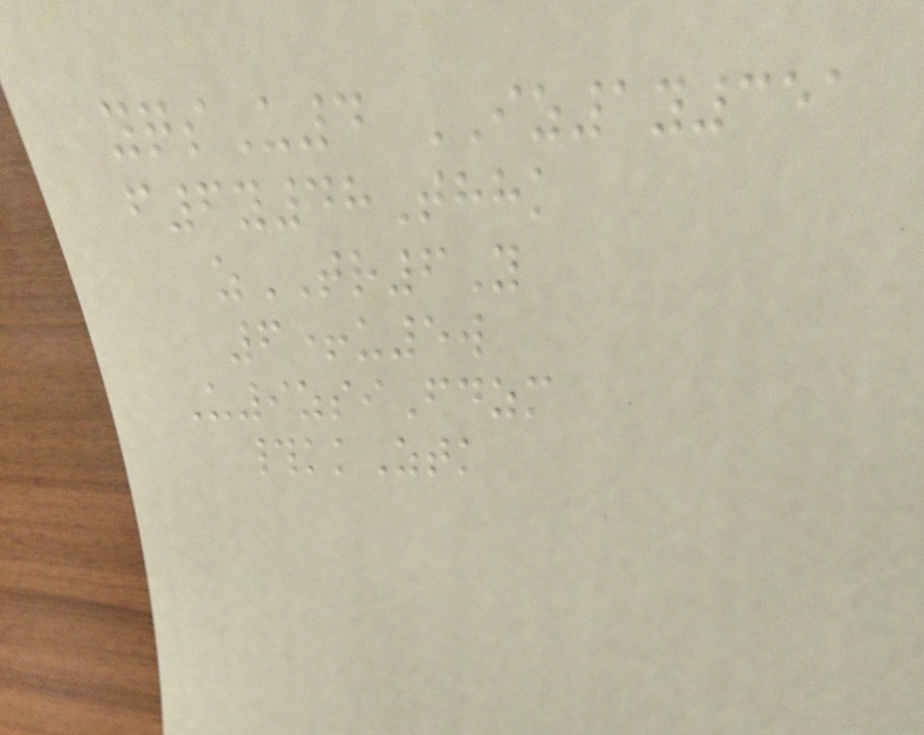yqsU4 IZ1y351
f6y48Thhk
zTR6Y
6+u5w
U9zsiFdzm
#kkZtk
